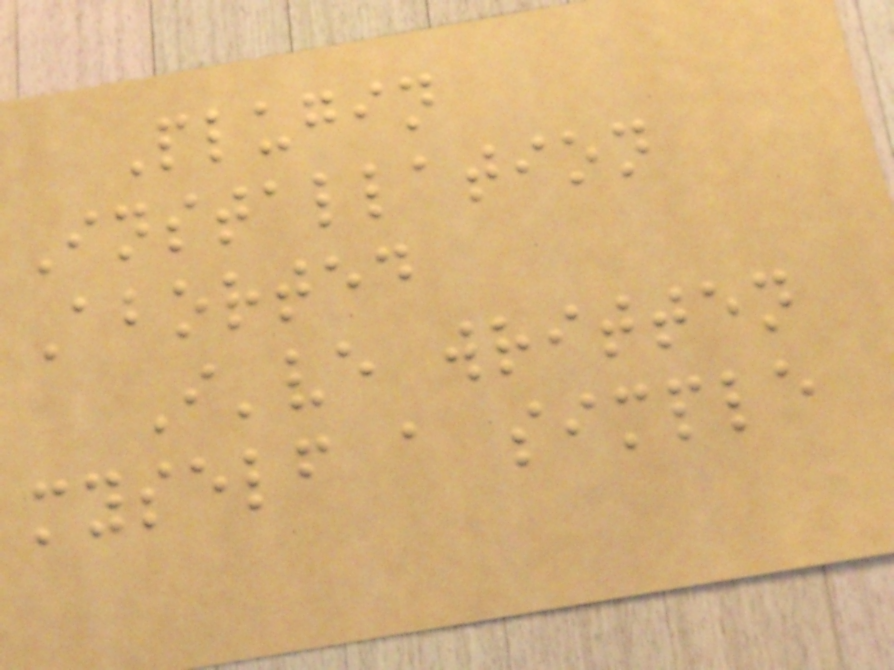Plugin
Installation
Aborted
I've written
myself a simple
